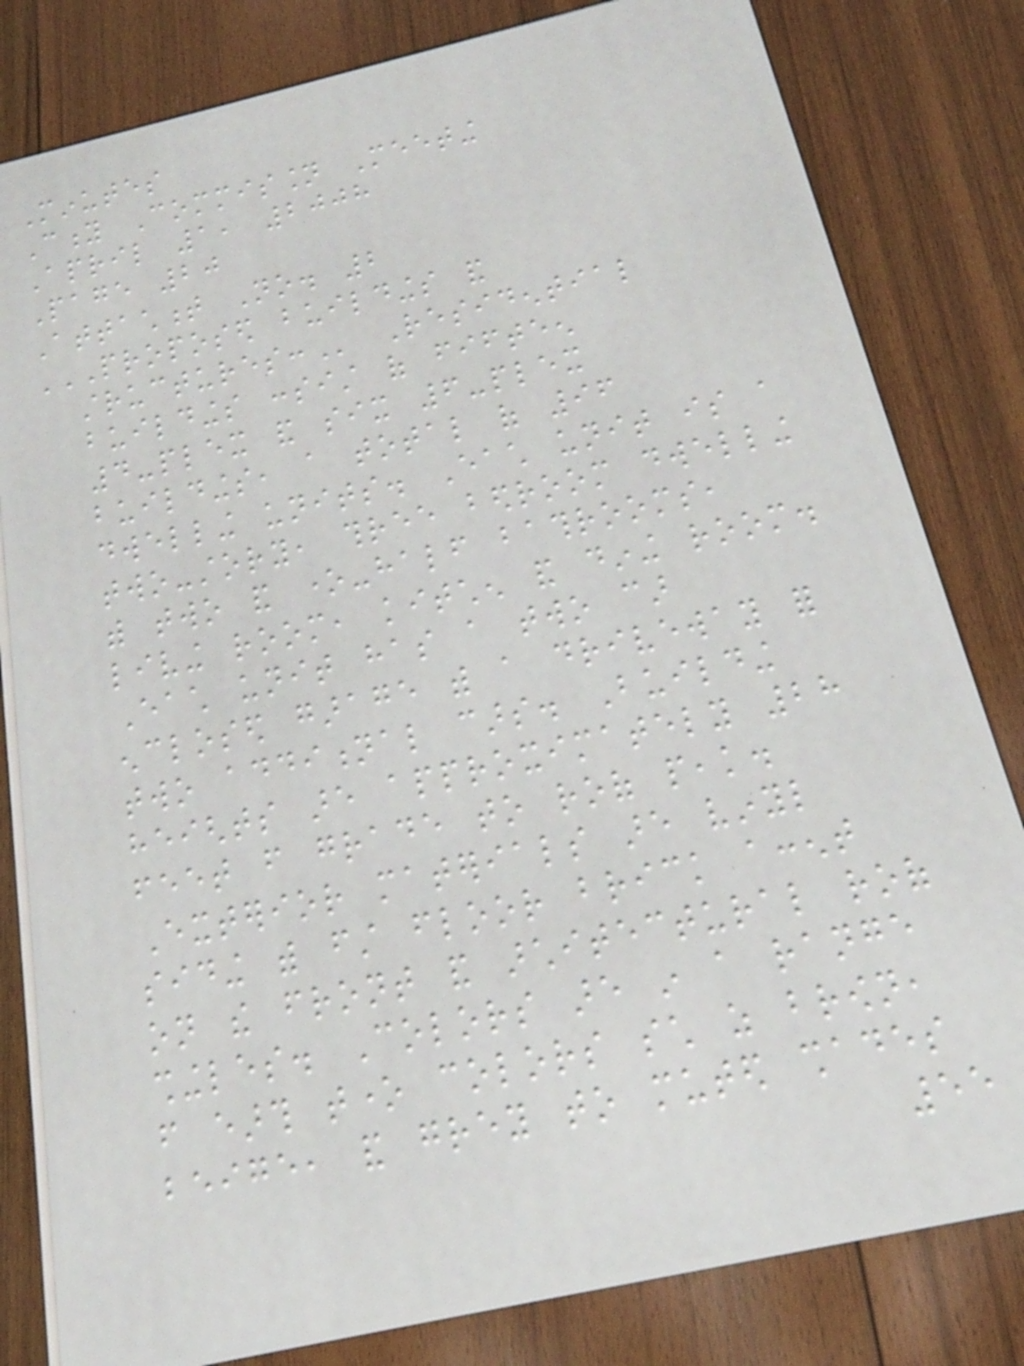Minutes
City Commission Meeting
April 1, 2008
Page 20
Attachment No. 2
PROPOSED BUILDINGS AND
STRUCTURES: Residential
buildings consist of fifteen
4-plex and six 6-plex
buildings, a total of 96
dwelling units. Each unit is a
two-story, three bedroom dwelling
with two and one-half bathrooms,
living room, kitchen and dining room.
Each unit has a two car
enclosed garage with a driveway for
two additional cars. Building
heights are approximately 28
feet from grade to roof peak.
Exterior materials are vinyl
siding with first floor brick accent
on the front and architectural roof
shingles. Colors are in a range
from earth tone colors such as brown,
beige, and grey to muted shades
55
